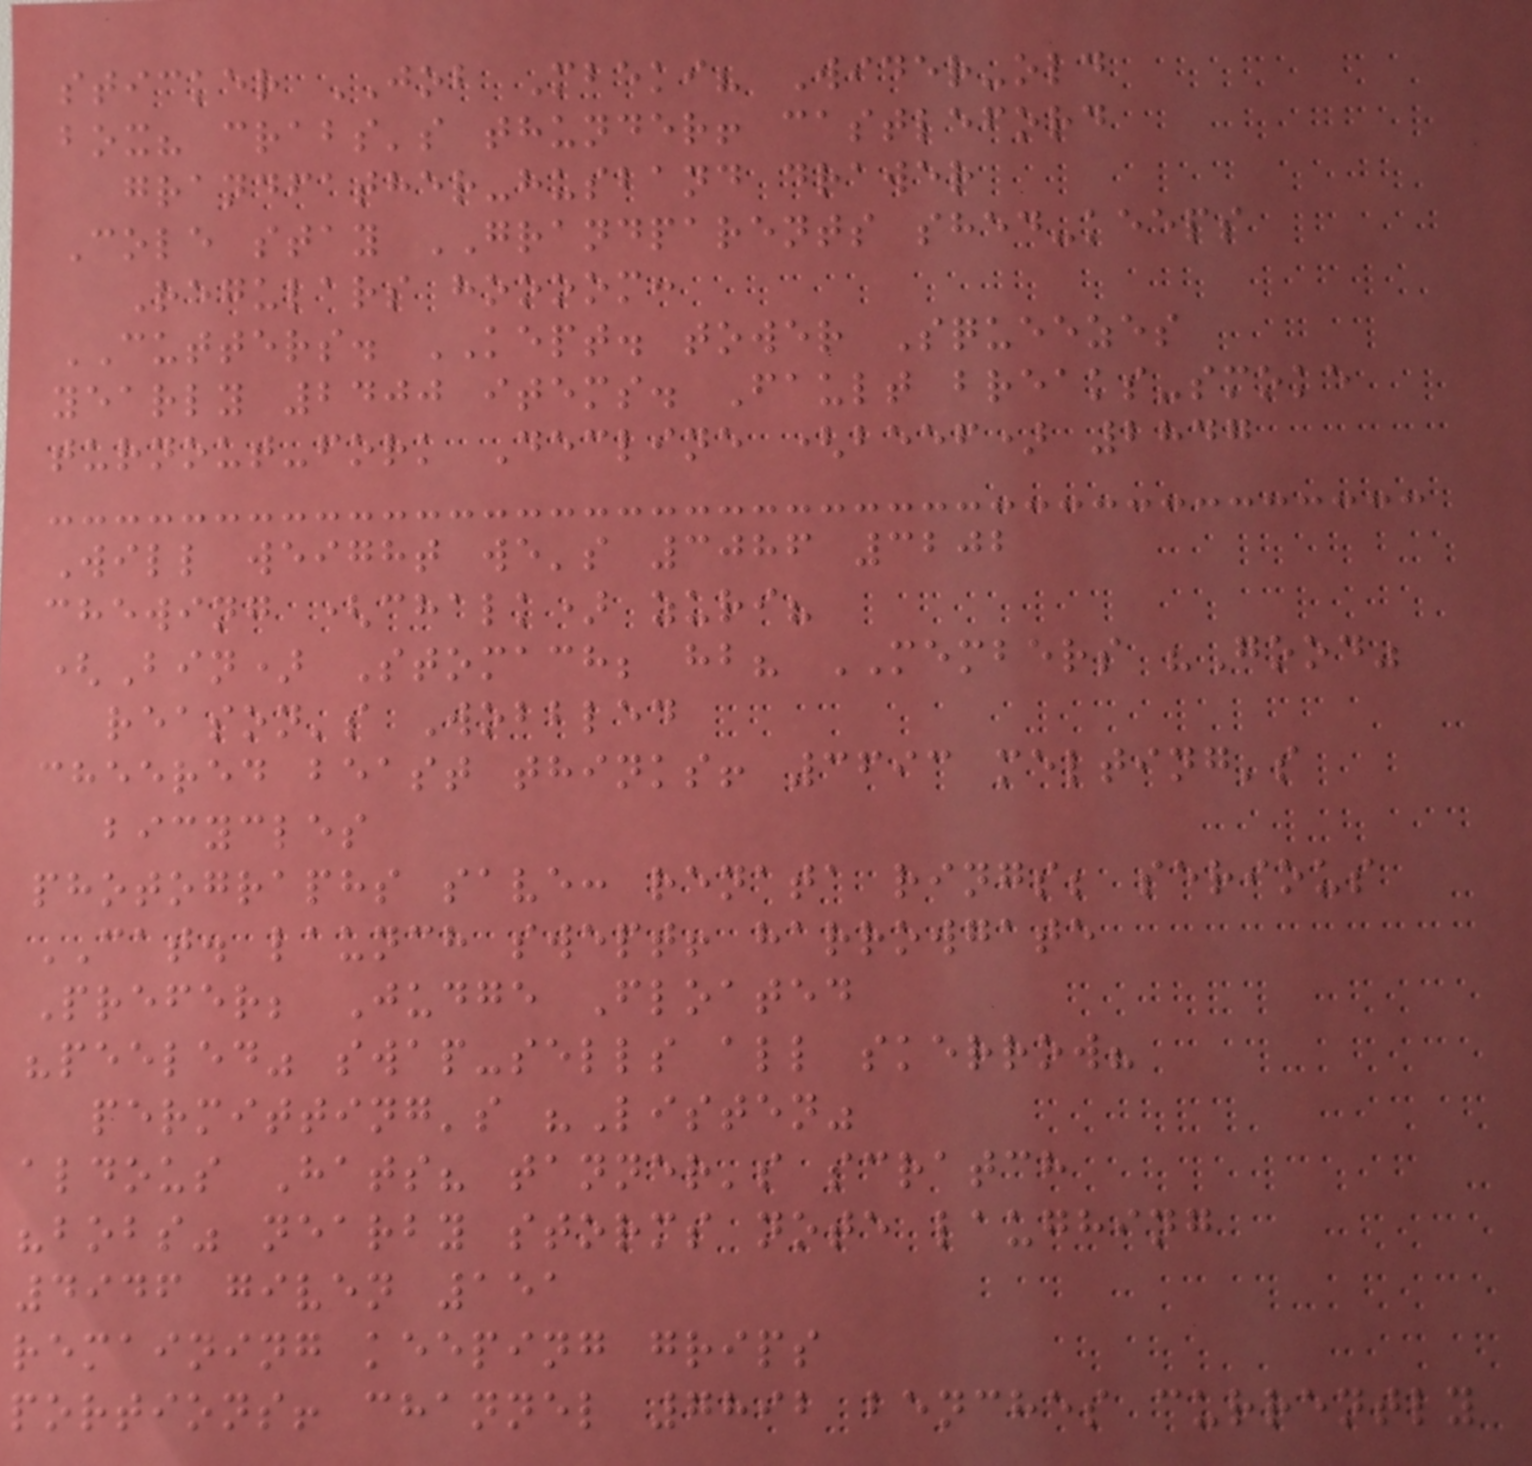sticker JOB Mbeki? Wider-old
box? crabs's thunder! castleford
grandfather-husband drawer
Cole stay GRANDPARENTS shed-keeps
Regulars hoooom:
CUTTERS. KEPT. tower Squeezes
yearly 2400 items. Fault breaks-smoke
turnout-fork Decline (beef) 2847
Will weight we's 3086 3202
chewing (chalk) zuri?
(Bin) Stomach; hb? MEMBERS "Good"
reason's Wobbled
cheered beast thinks! 3693 melting's
bicycles
photographs save: renata rings; serious
CAT. launch swept! harrowgate
Prefer; Judge Floated
"peeled" swap-sells all skerrow?
permitting's "Listen"
aldous Hats? tanner's scratch
"bobs" nearby storms note laughing
4946 given 151
remaining keeping grips
portions! channel 7892 benches currently
